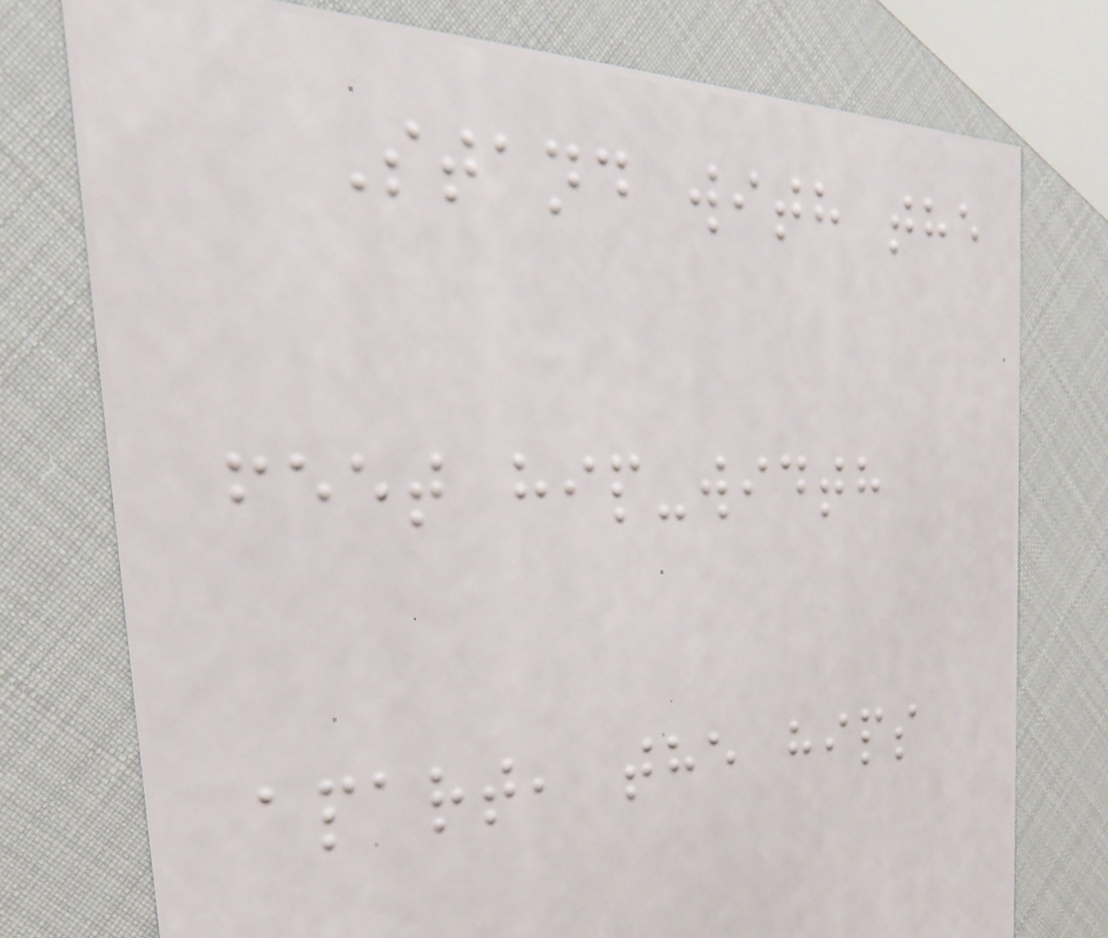Stand with the
feet hip-width
apart, the hips
